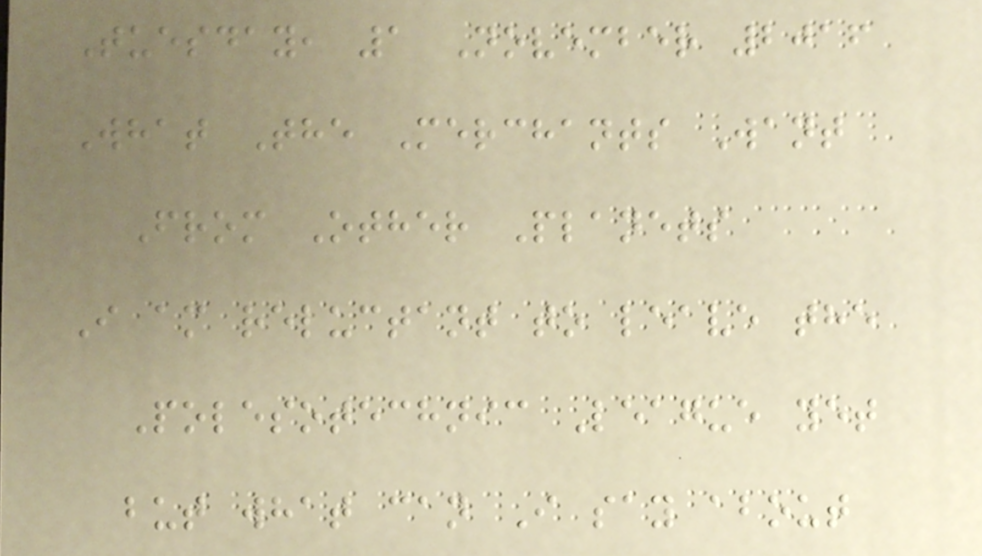Tuesday, 1 November 2016
What The Merchants Want
From Other Planets
I am reluctant to leave the
Polesotechnic League yet
but what can I say about
